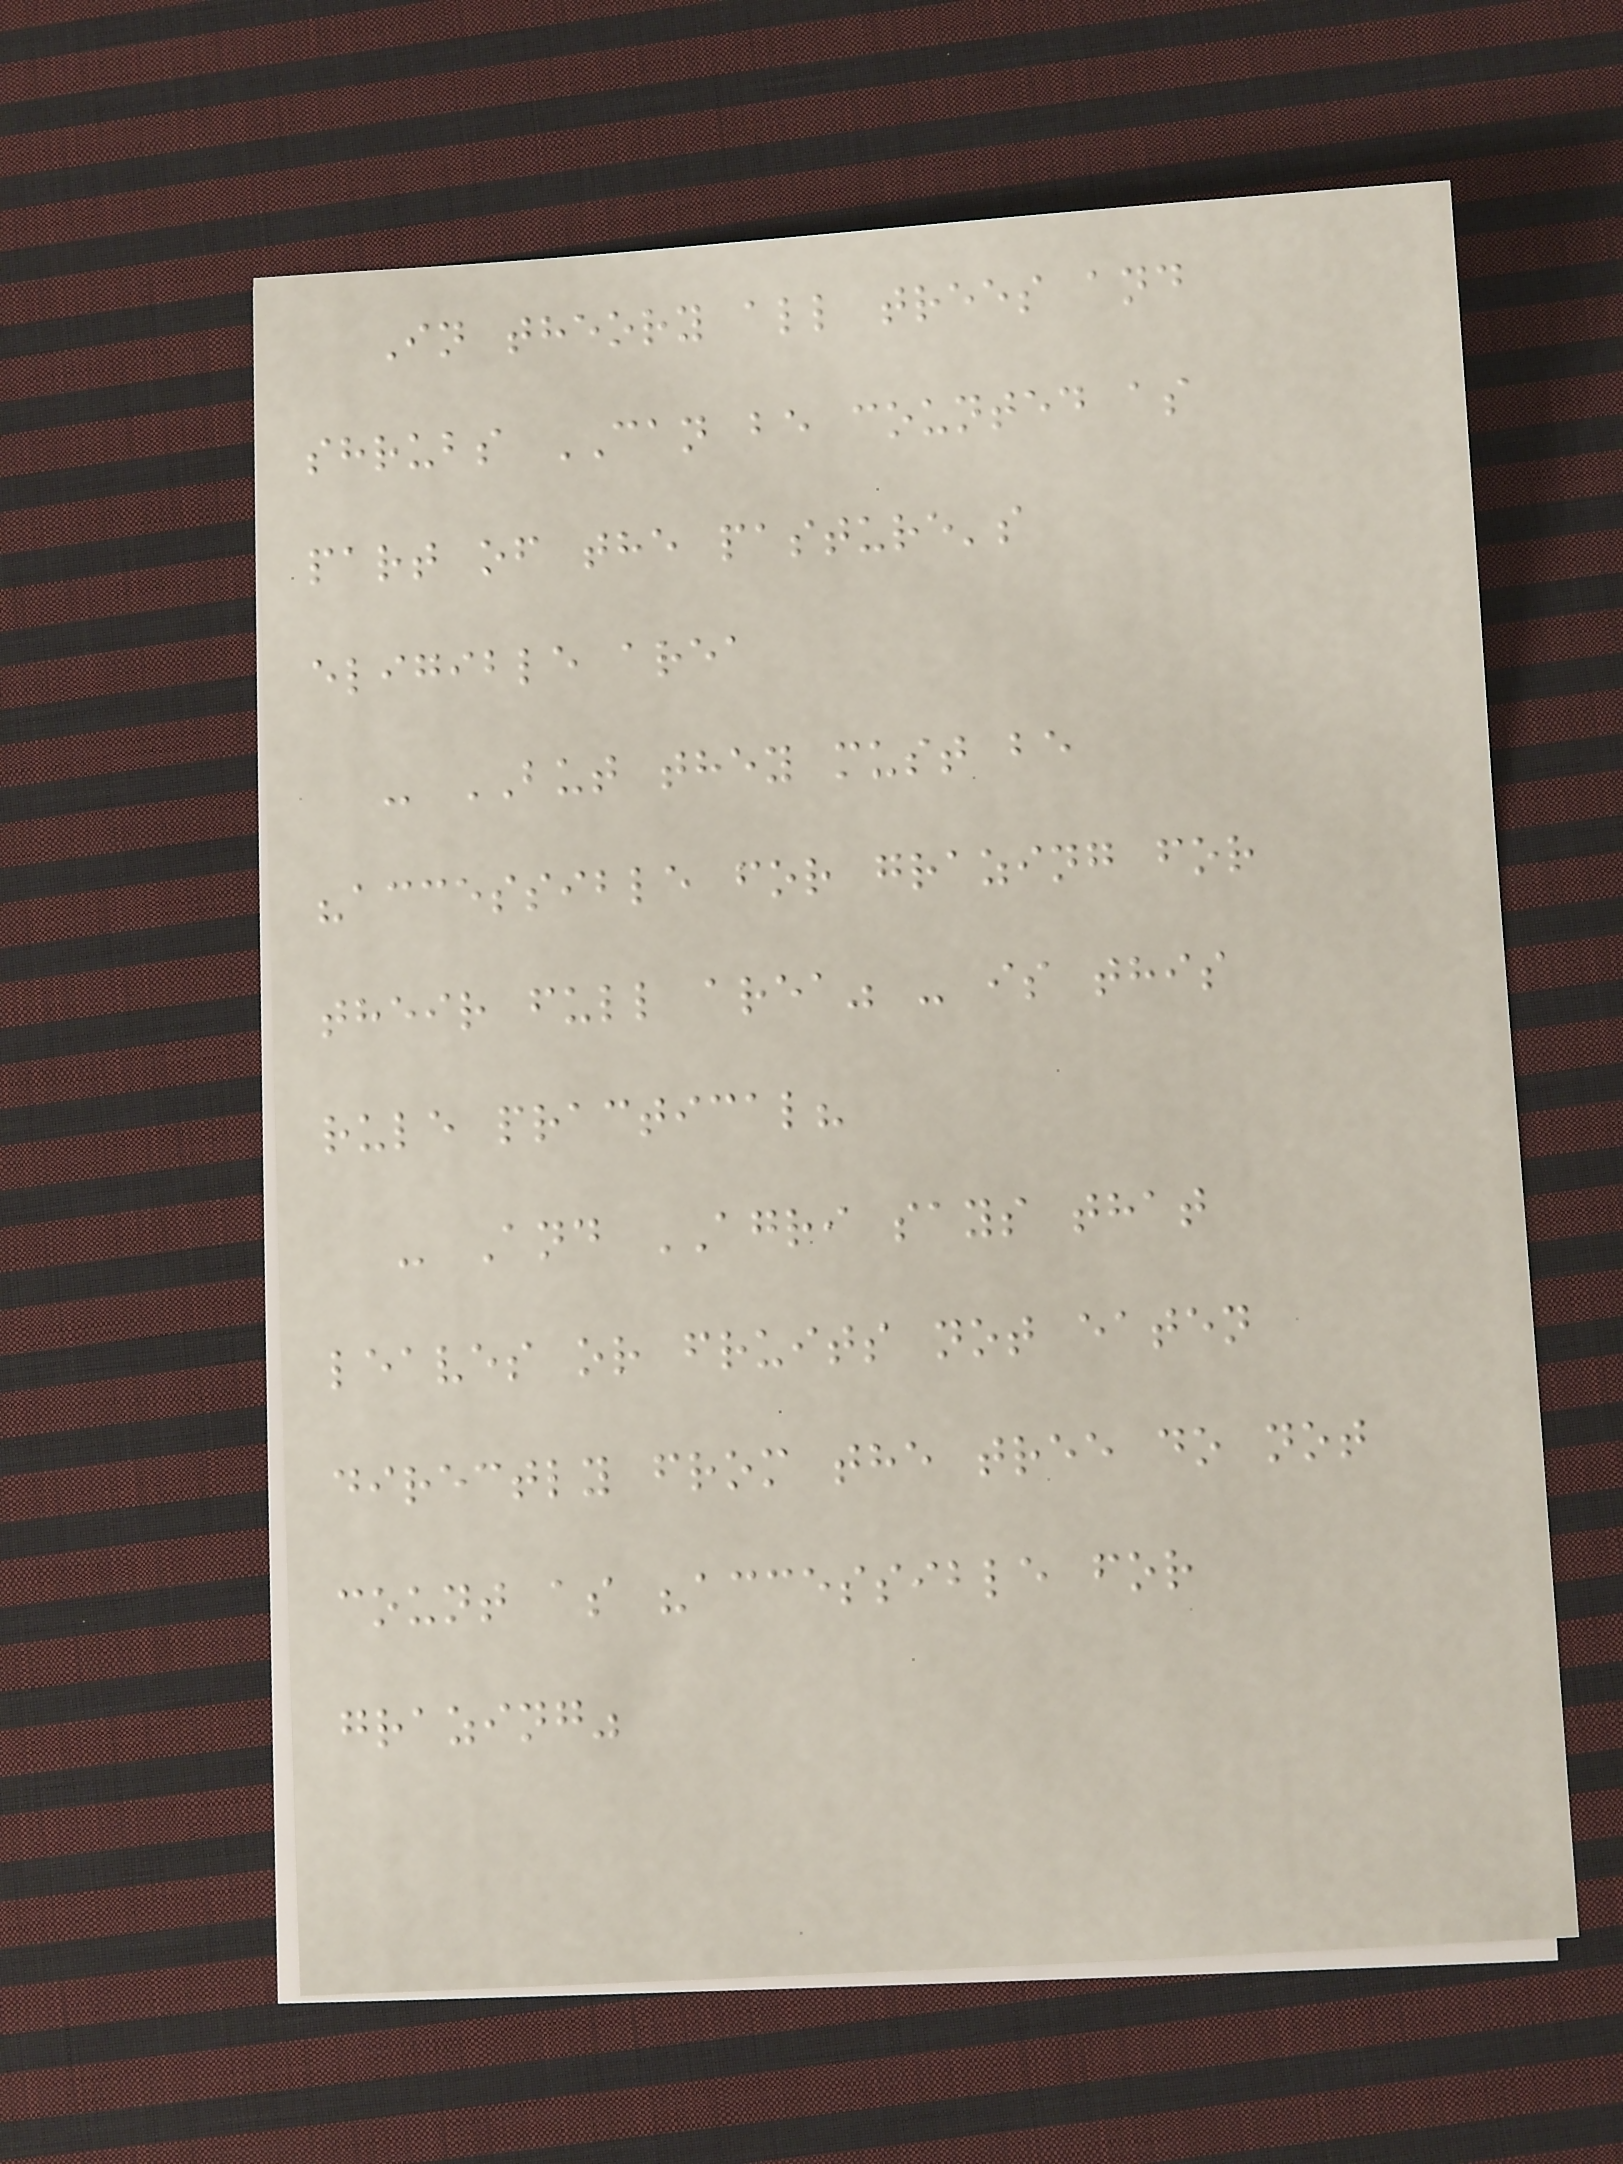In theory all trees and
shrubs CAN be counted as
part of the pasture's
eligible area
- BUT they must be
"accessible for grazing for
their full area" - is this
rule practical?
- And AGRI says that
leaves or fruits not eaten
directly from the tree do not
count as "accessible for
grazing"
